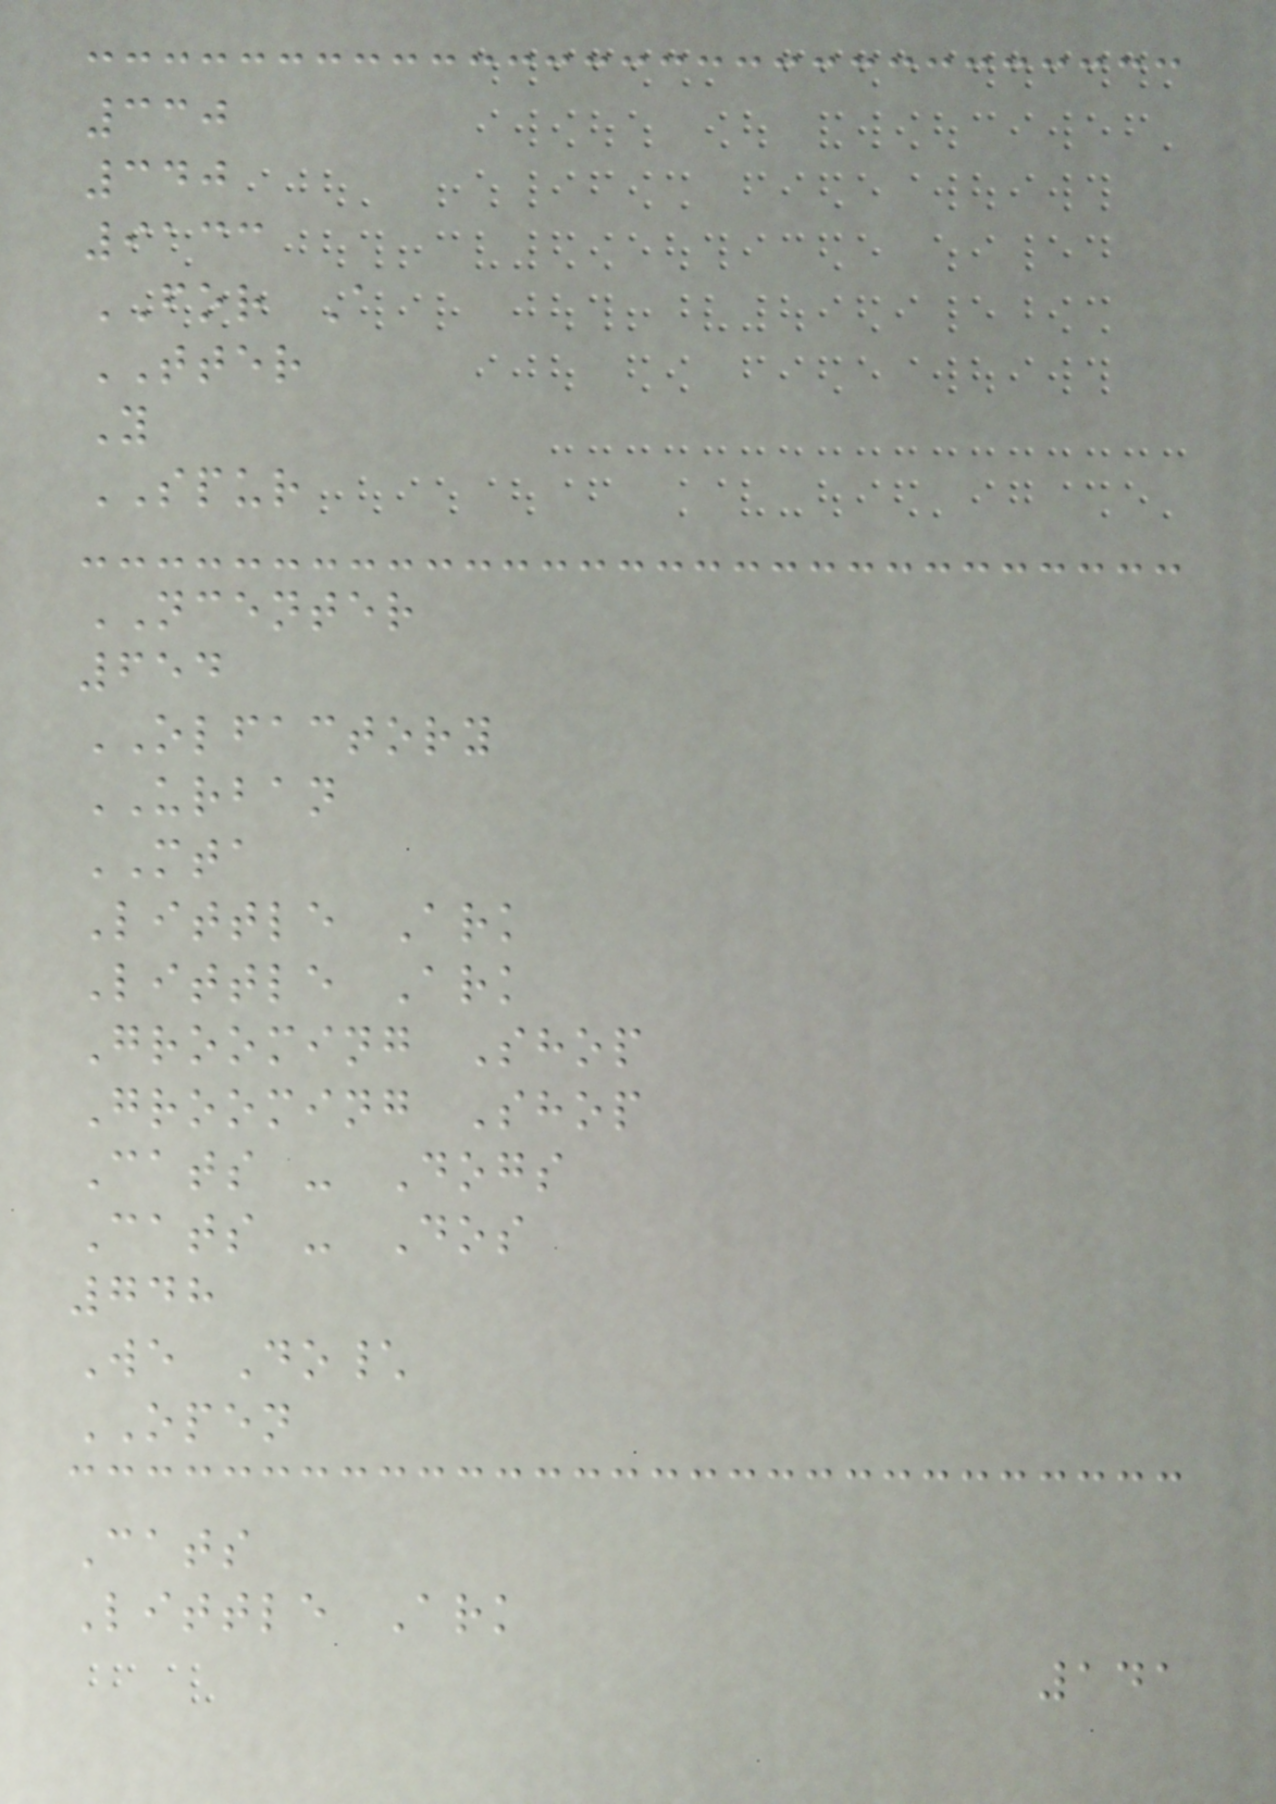330
340
9133
FOR A
TTER
Y
SPUR
NCENTER
654
OLFACTORY
URBAN
MTA
Little Ark
Little Ark
Grooming Shop
Grooming Shop
Cats - Dogs
Cats - Dos
748
We Do\
OPEN
Cats
Little Ark
141
